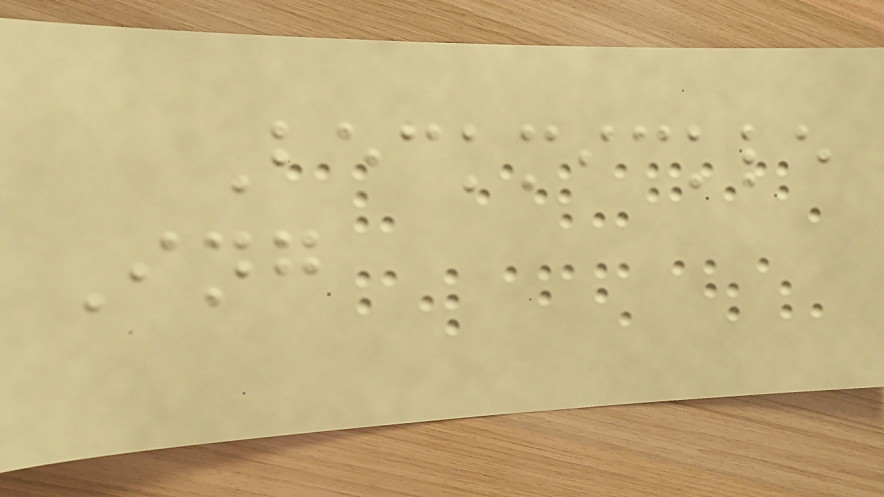Beckmickle
Ing
